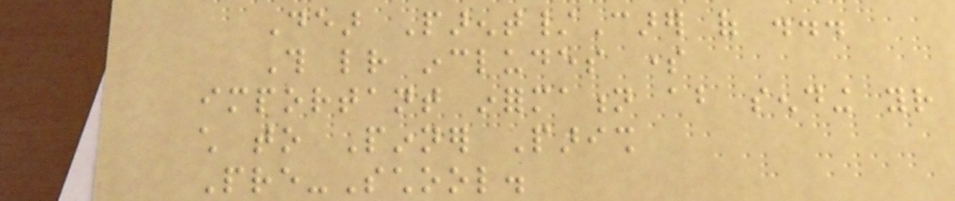Dear Parent/Carer of ...
This letter includes some
important information about sending your
child to Pinner Parish
Pre-School.
